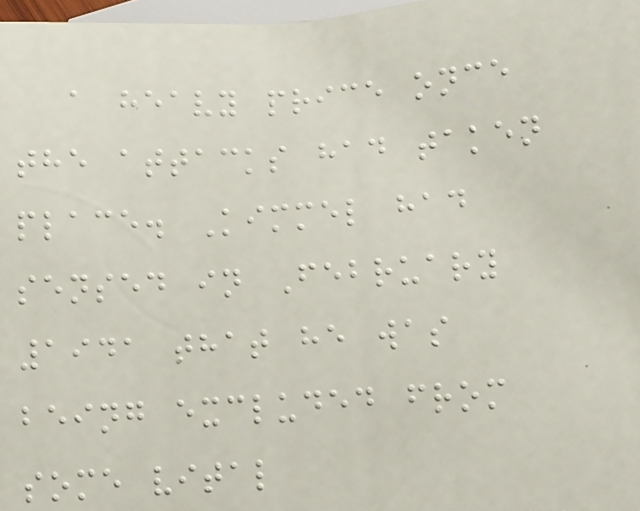a heavy price once
the attacks had taken
place. Kimmel had
sensed in February
1941 that he was
being excluded from
some vital
